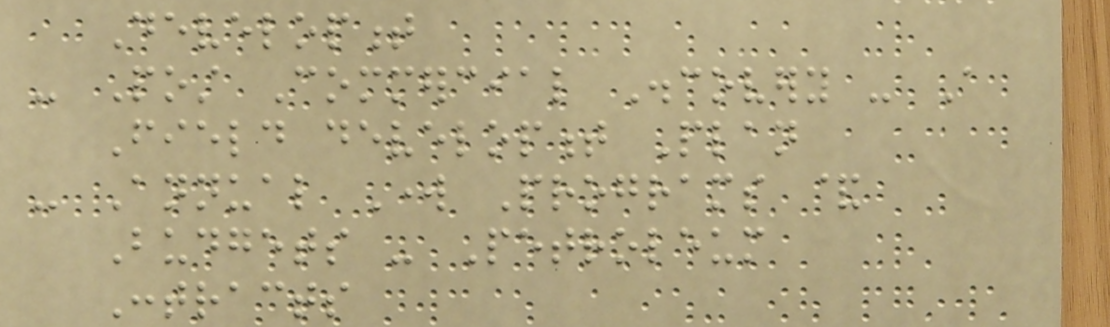Development
- Post Commercial Discovery - A
Field development Plan
- Annual Work Programs &
Budgets - Petroleum
Contracts
